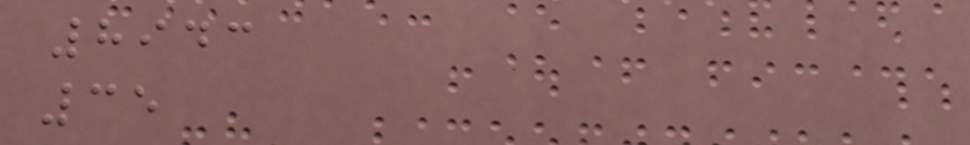8943
35
